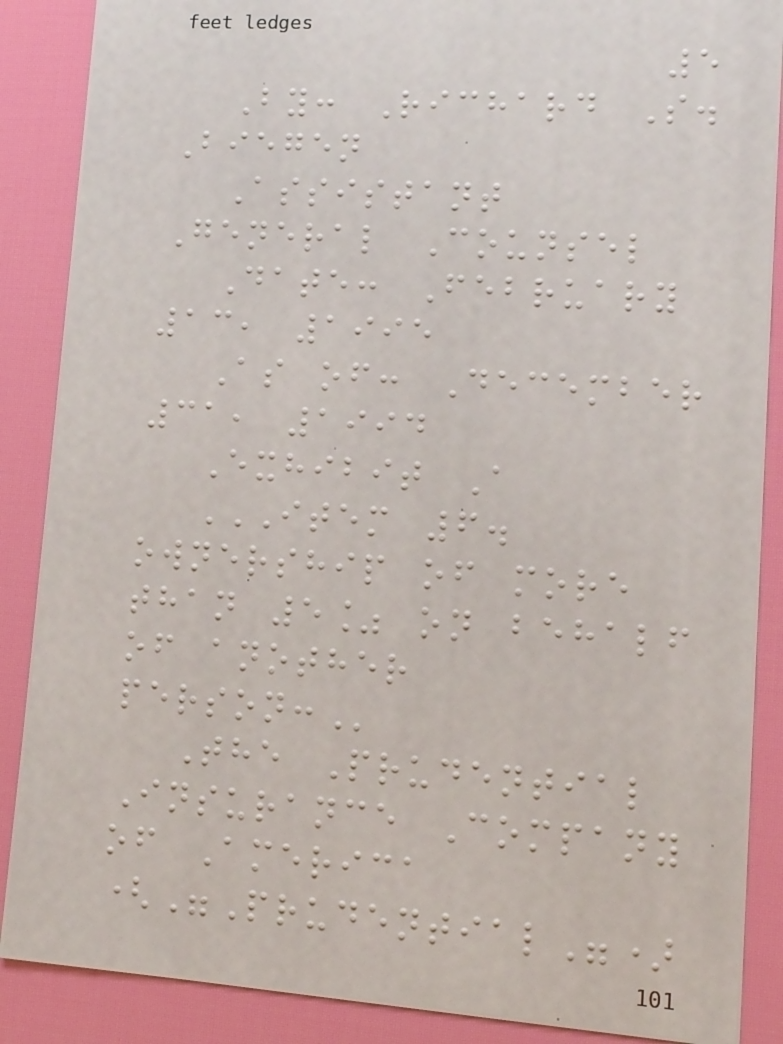5
By: Richard S.
Biegen
Assistant
General Counsel
Date: February
13, 1995
As of: December
31, 1994
Exhibit A
ITEM 6.
OWNERSHIP OF MORE
THAN 5% ON BEHALF
OF ANOTHER
PERSON:
The Prudential
Insurance Company
of America
("Prudential")
